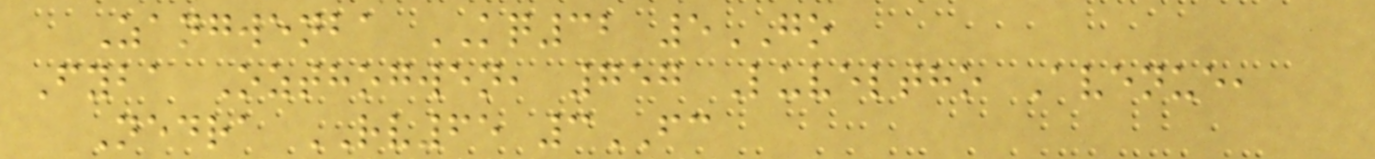Zangwenba KQ32 5GO
Fyba Ozthogwen, 757 Luveltho Avenue,
Nedra RV65 3FC
